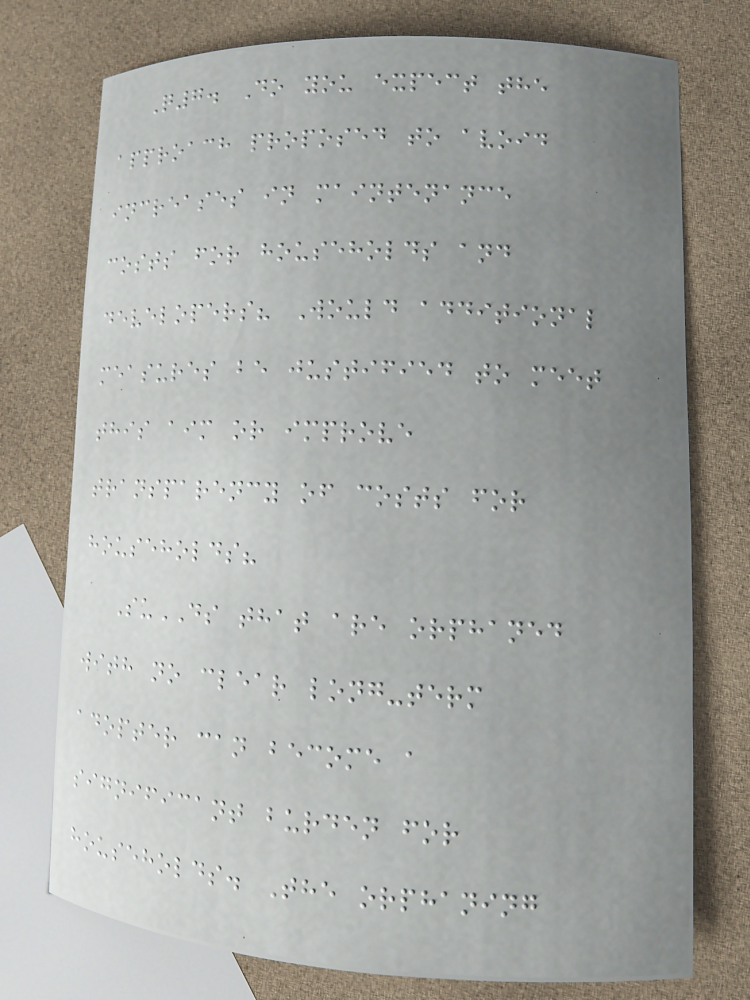Q7. Do you expect the
approach proposed to avoid
increases in maintenance
costs for households and
developers? Would additional
measures be justified to meet
this aim or improve
transparency of costs for
households?
SuDS that are orphaned
with no clear long-term
adopter can become a
significant burden for
households. The orphaning
